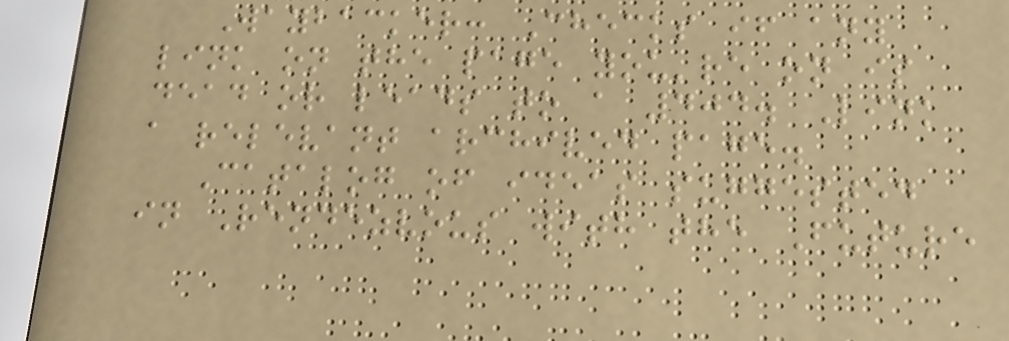Waybacker: Checks if any
link on the page you're on is
dead or leads to a 404. Link
a relevant archived page.
Catalog of ideas suggested
in Rendezvous with the Future
